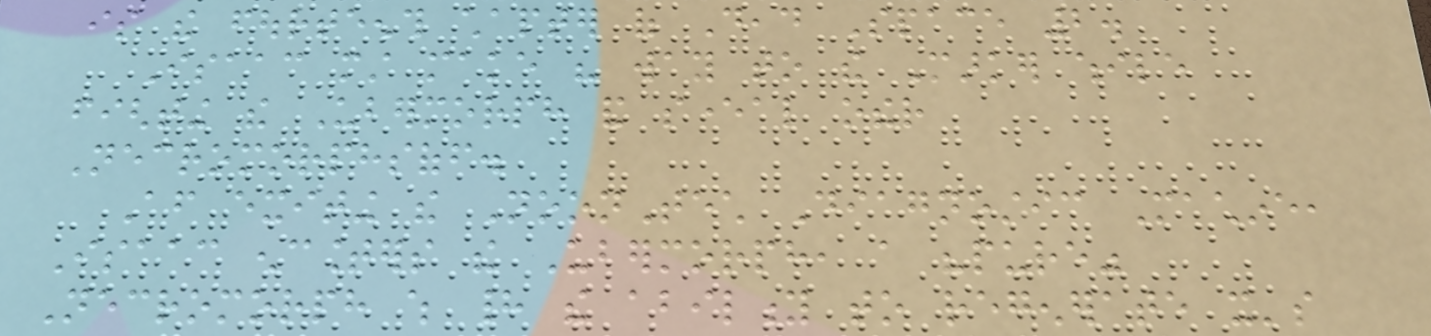is the fourteenth chapter of Dead Space 2.
Isaac must make his way to the Marker while
fighting the Ubermorph and several other
Necromorphsoff.
After exiting the NoonTech Diagnostic Machine,
Isaac encounters the Ubermorph, a "pure"
Necromorph which had the ability to regenerate it's
